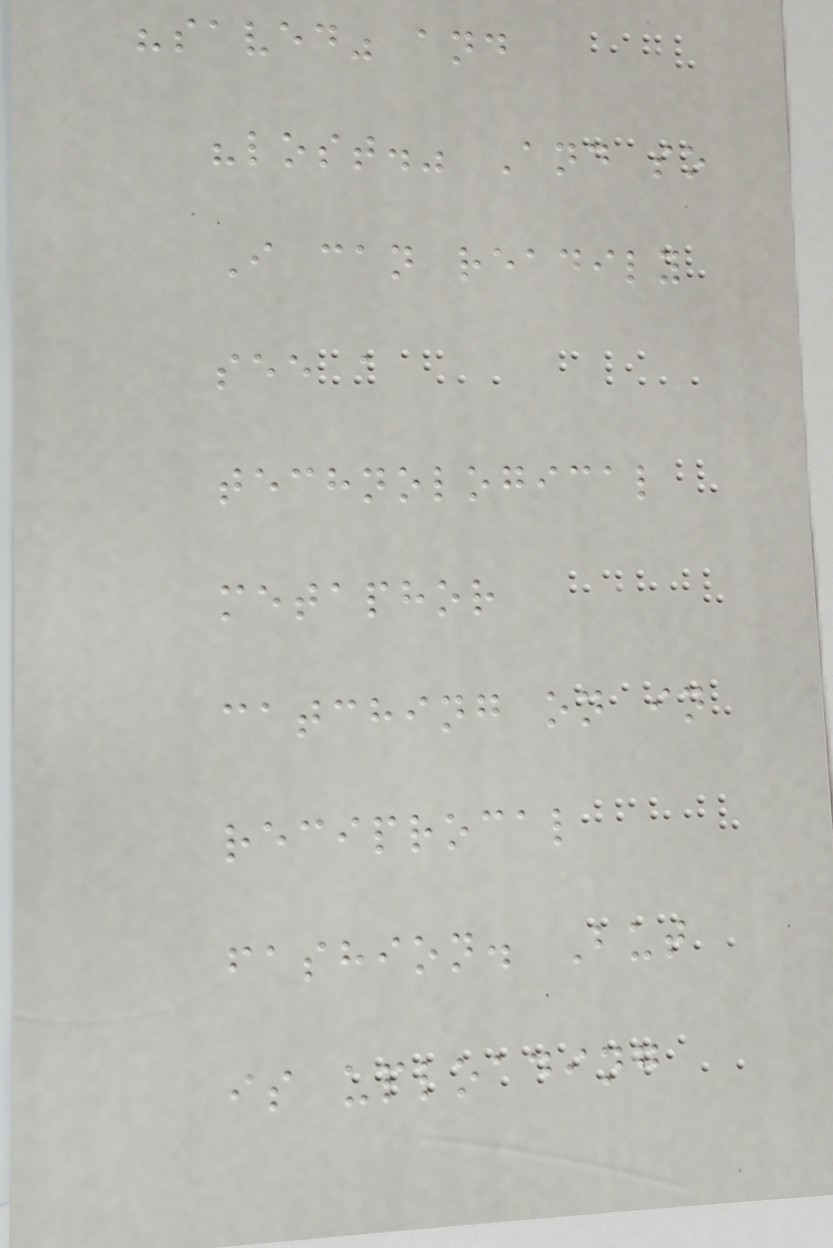"saved" and
"lost." And so
I can readily
see a
technological
metaphor
catching on in
reciprocal
fashion. But
is uploading
